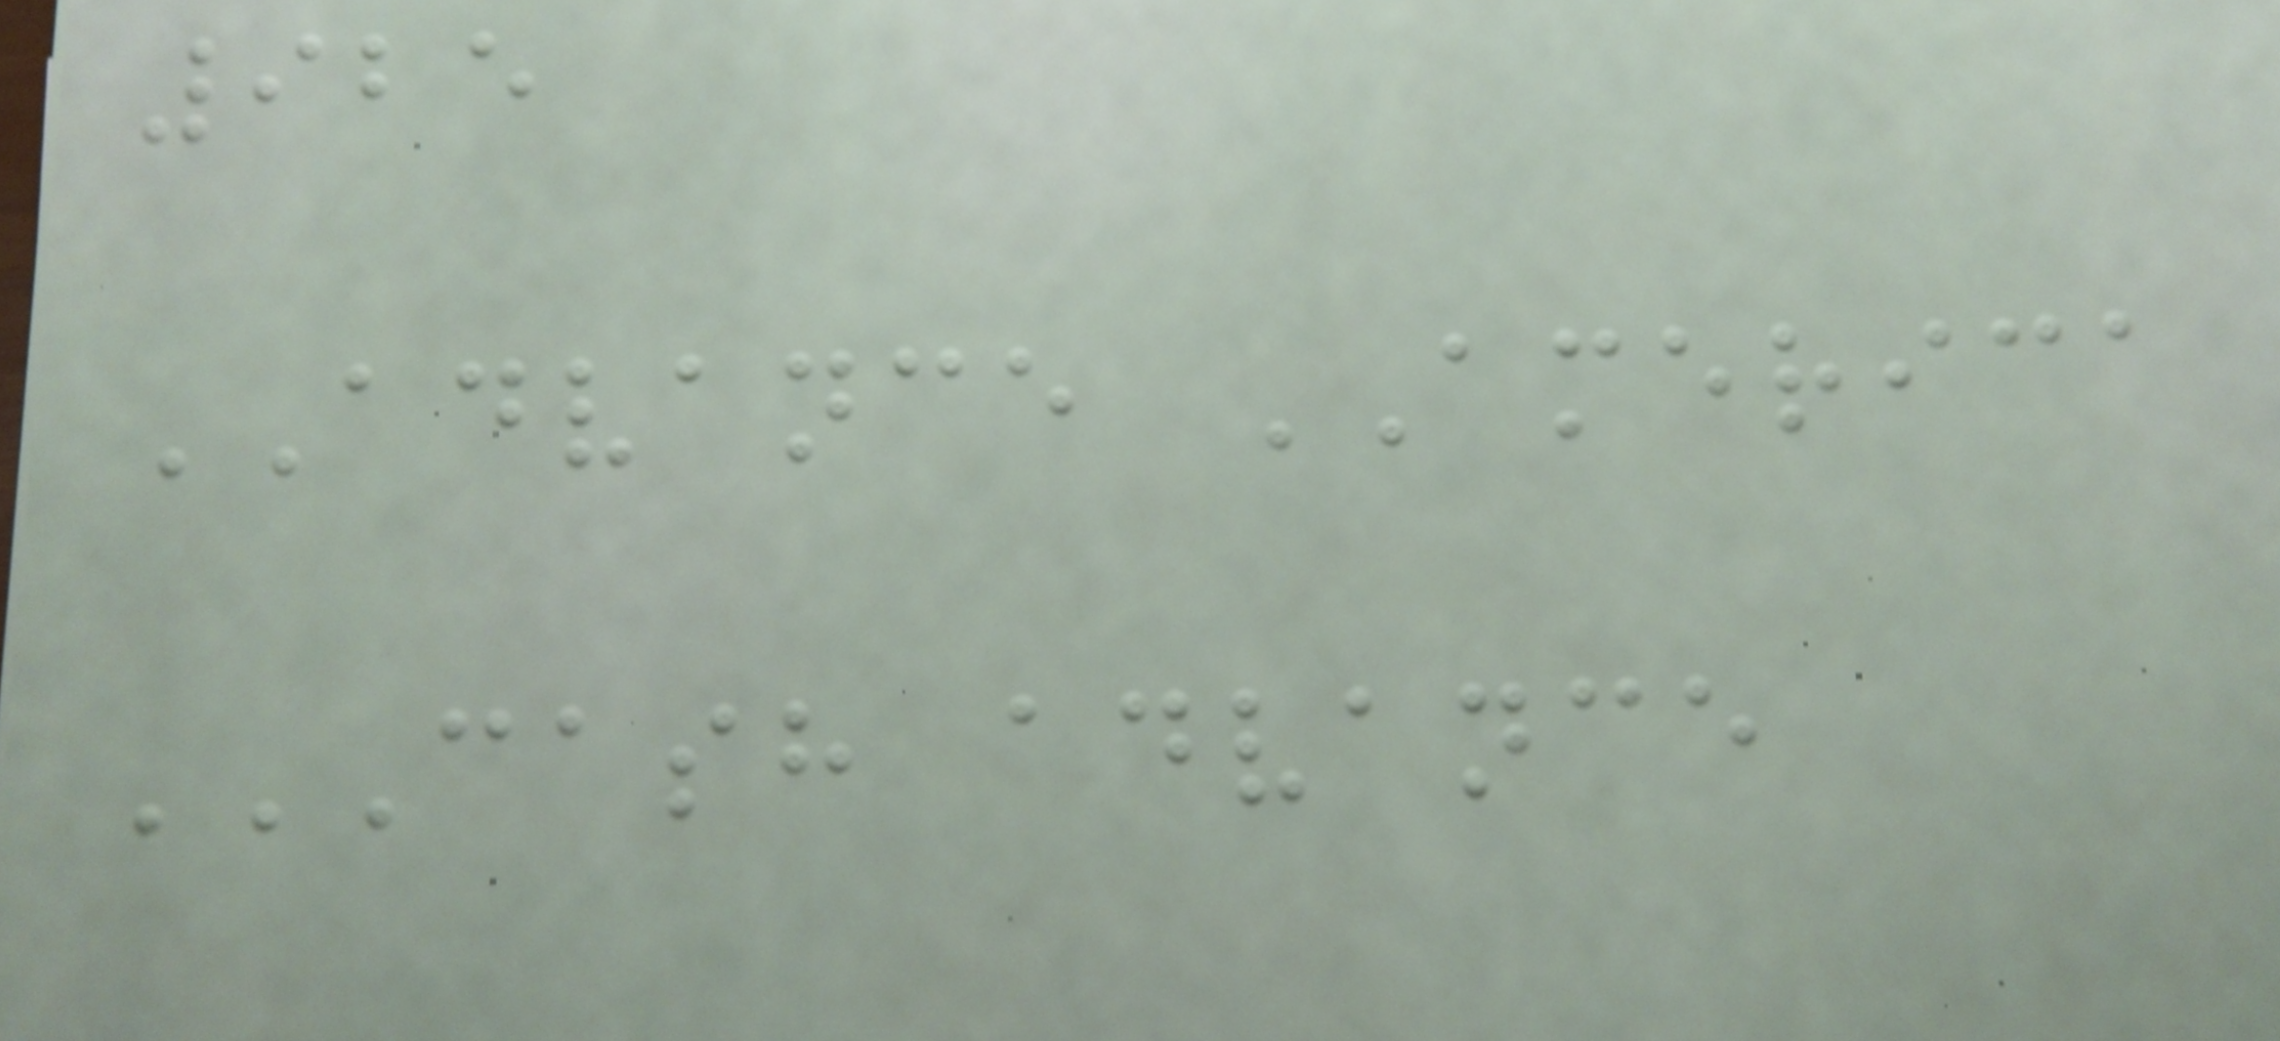925
ADVANCE AMERICA
CASH ADVANCE
